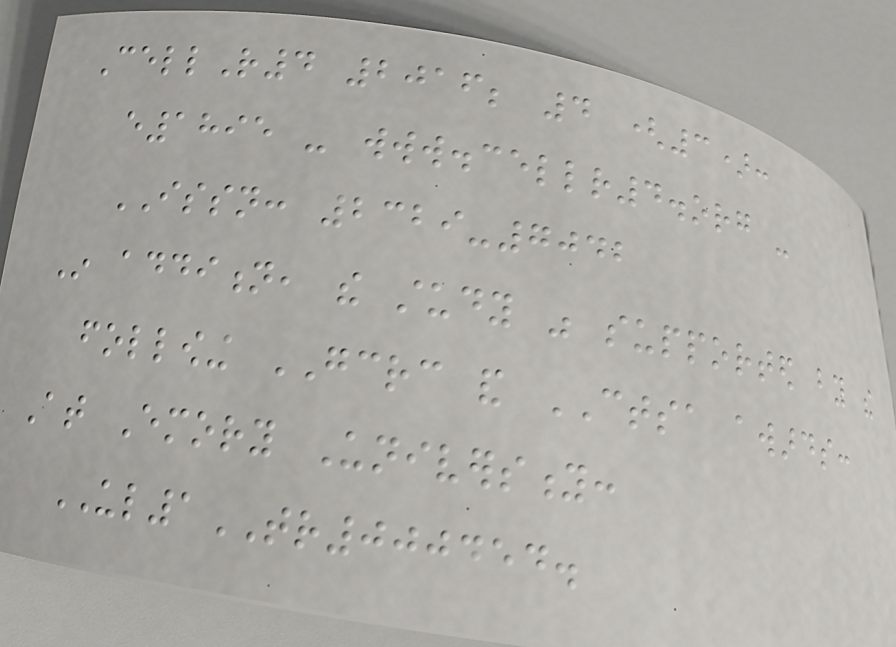CellR4 2016; 4 (3):
e1895 - www.cellr4.org -
ISSN: 2329-7042
In addition, the study was supported by the
following GCRC and CTSA awards:
At Emory University:
UL1TR000454.
